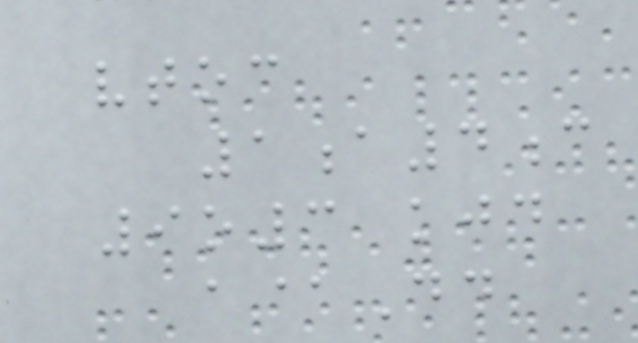vtoc
1a4c
9o3 kjd
a@Dd
